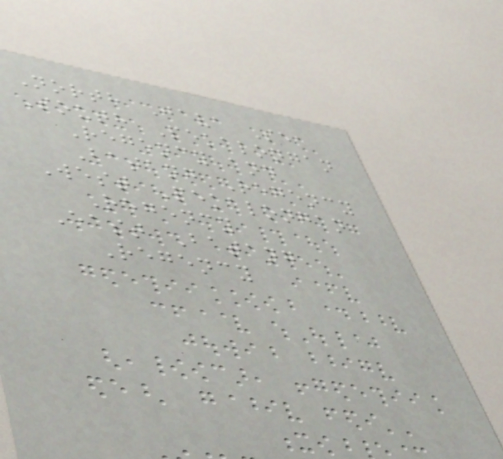North Java Sea
South Pekalongan
Regency and
Batang Regency
West Pekalongan
Regency
East Batang
Regency
